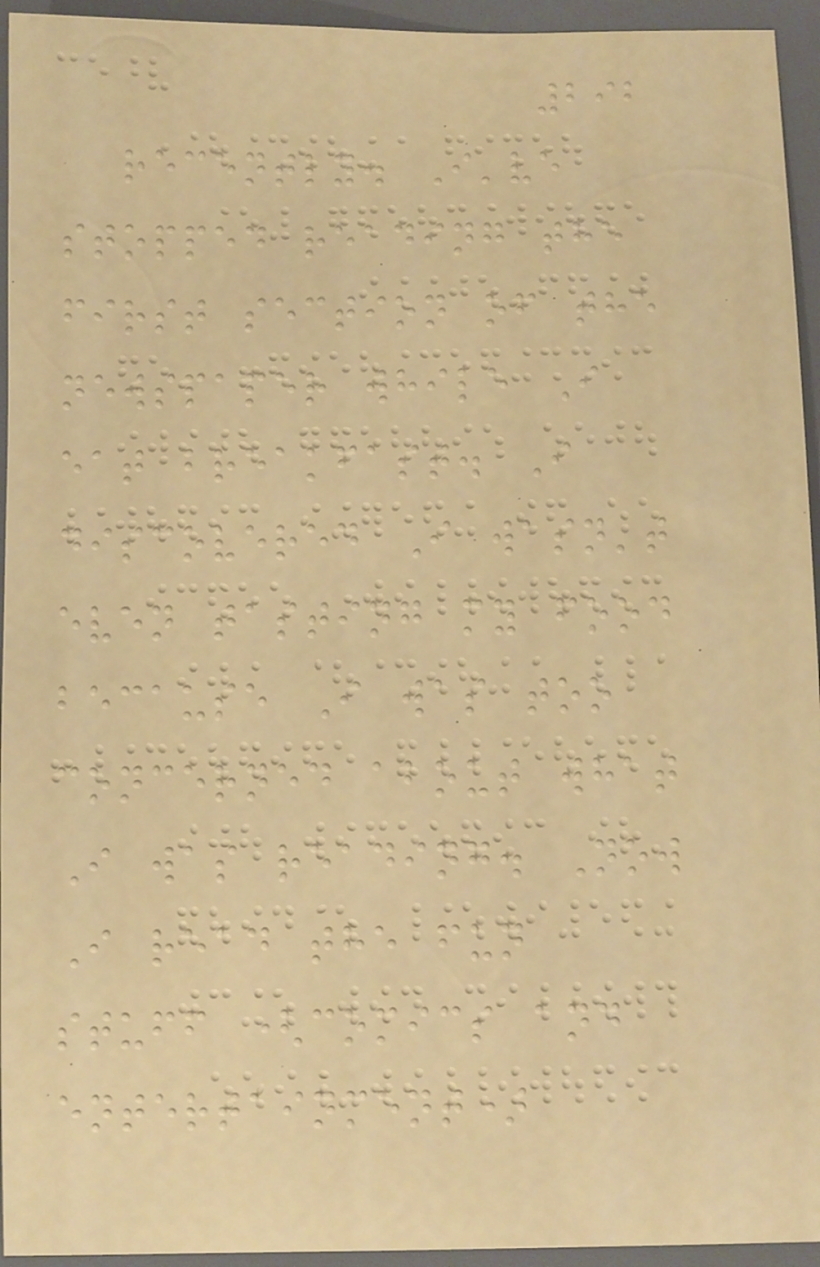292
recently. I've
stopped reading the
first section of the
newspaper while I
eat breakfast. I
discovered I wasn't
even tasting my food
because I was too
concerned about what
I was reading. Now
I read the fun
stuff (comics and
entertainment)
